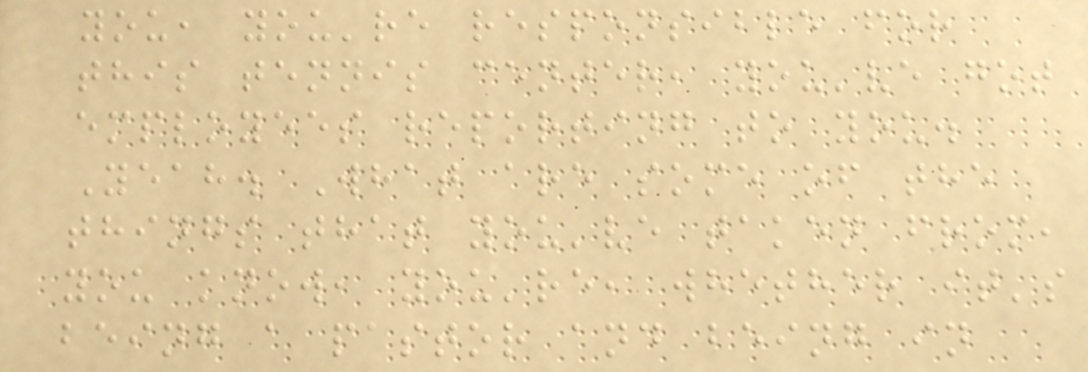you, you're responsible for
this tennis center, you've got
employees reporting to you.
Yeah. What are some of the
things that you've taken from,
you know, you're, whether it's
being a pastor and being in
